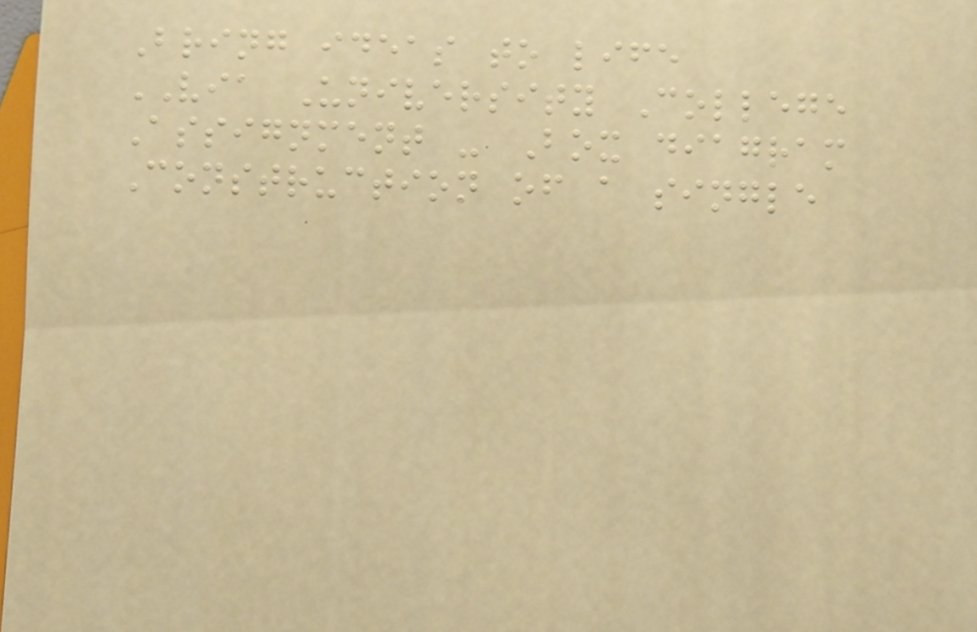Bring ideas to life
VIA University College
Assignment - Box diagram
Construction of a single
